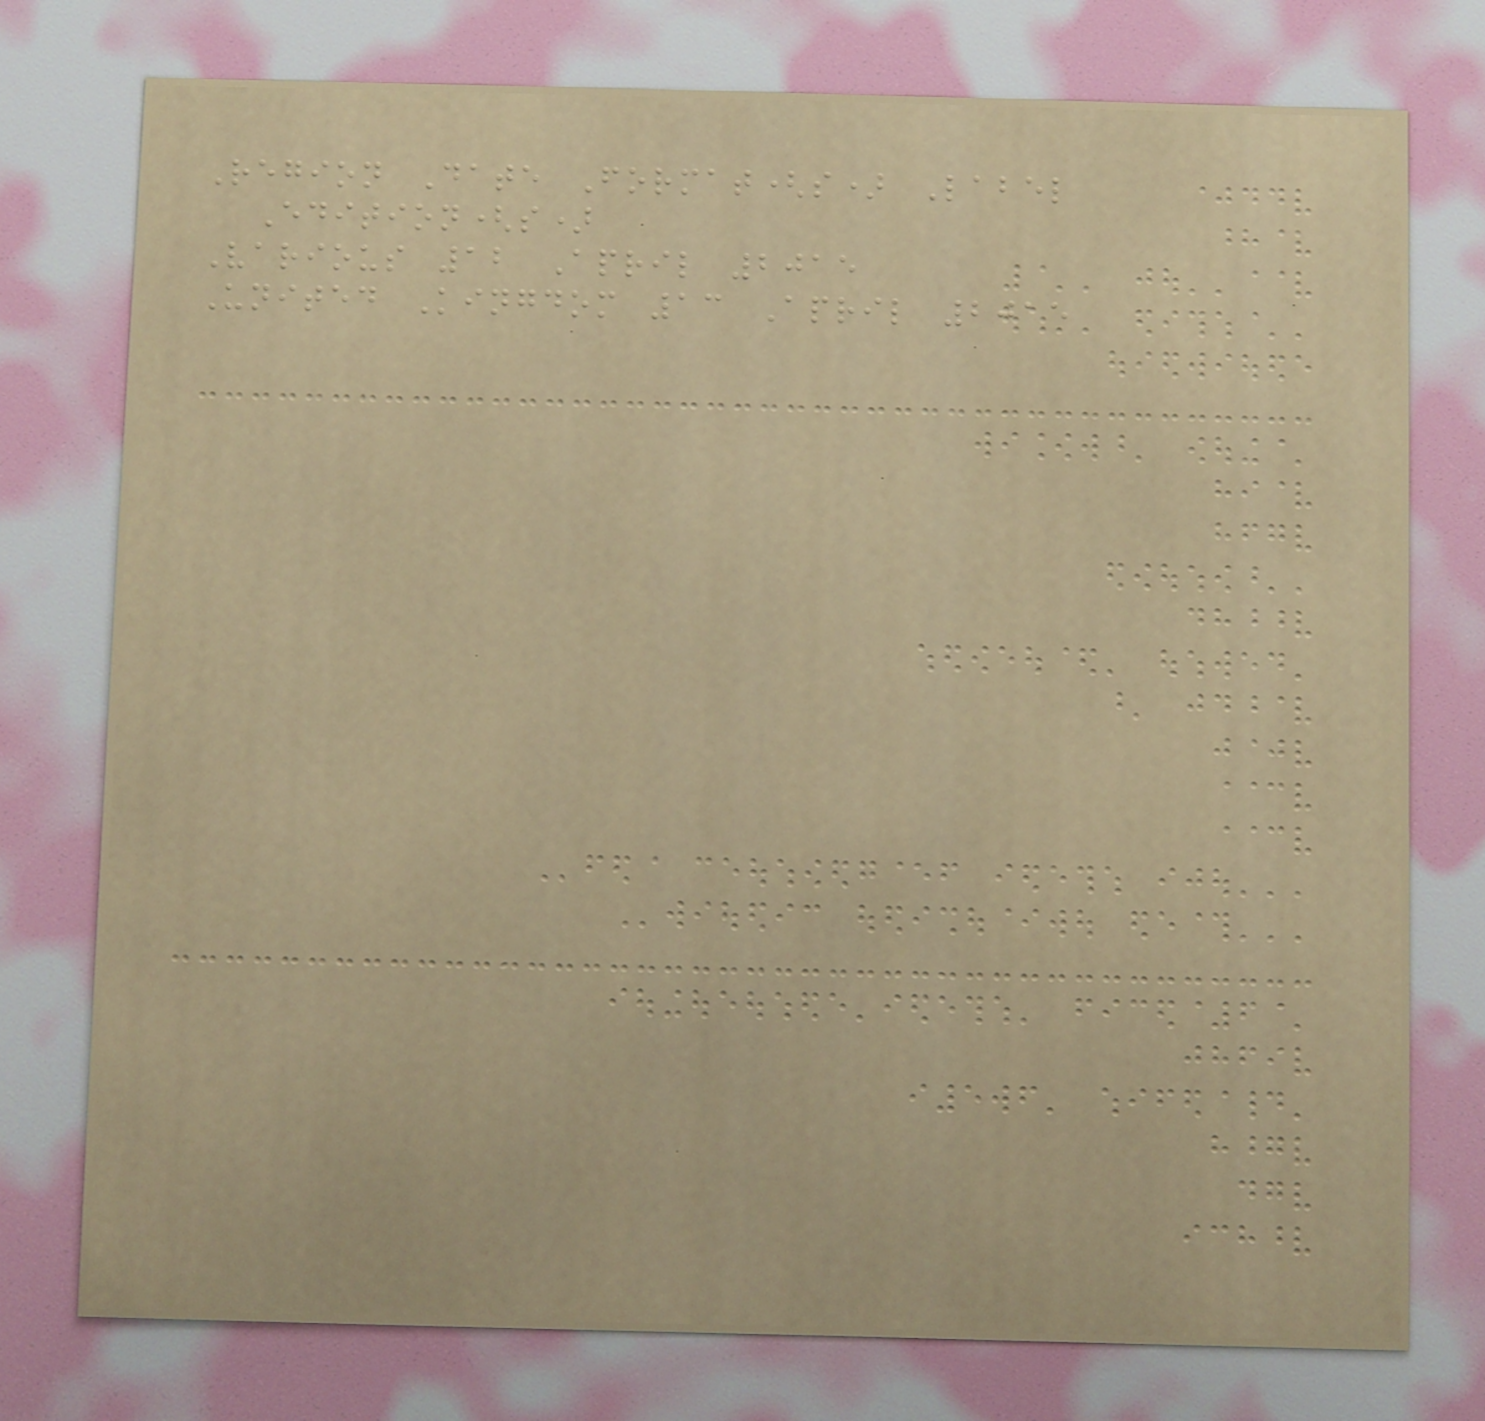Region Date Format(s) Label
Edition(s)
Various 12 April 2015
United Kingdom 13 April 2015
